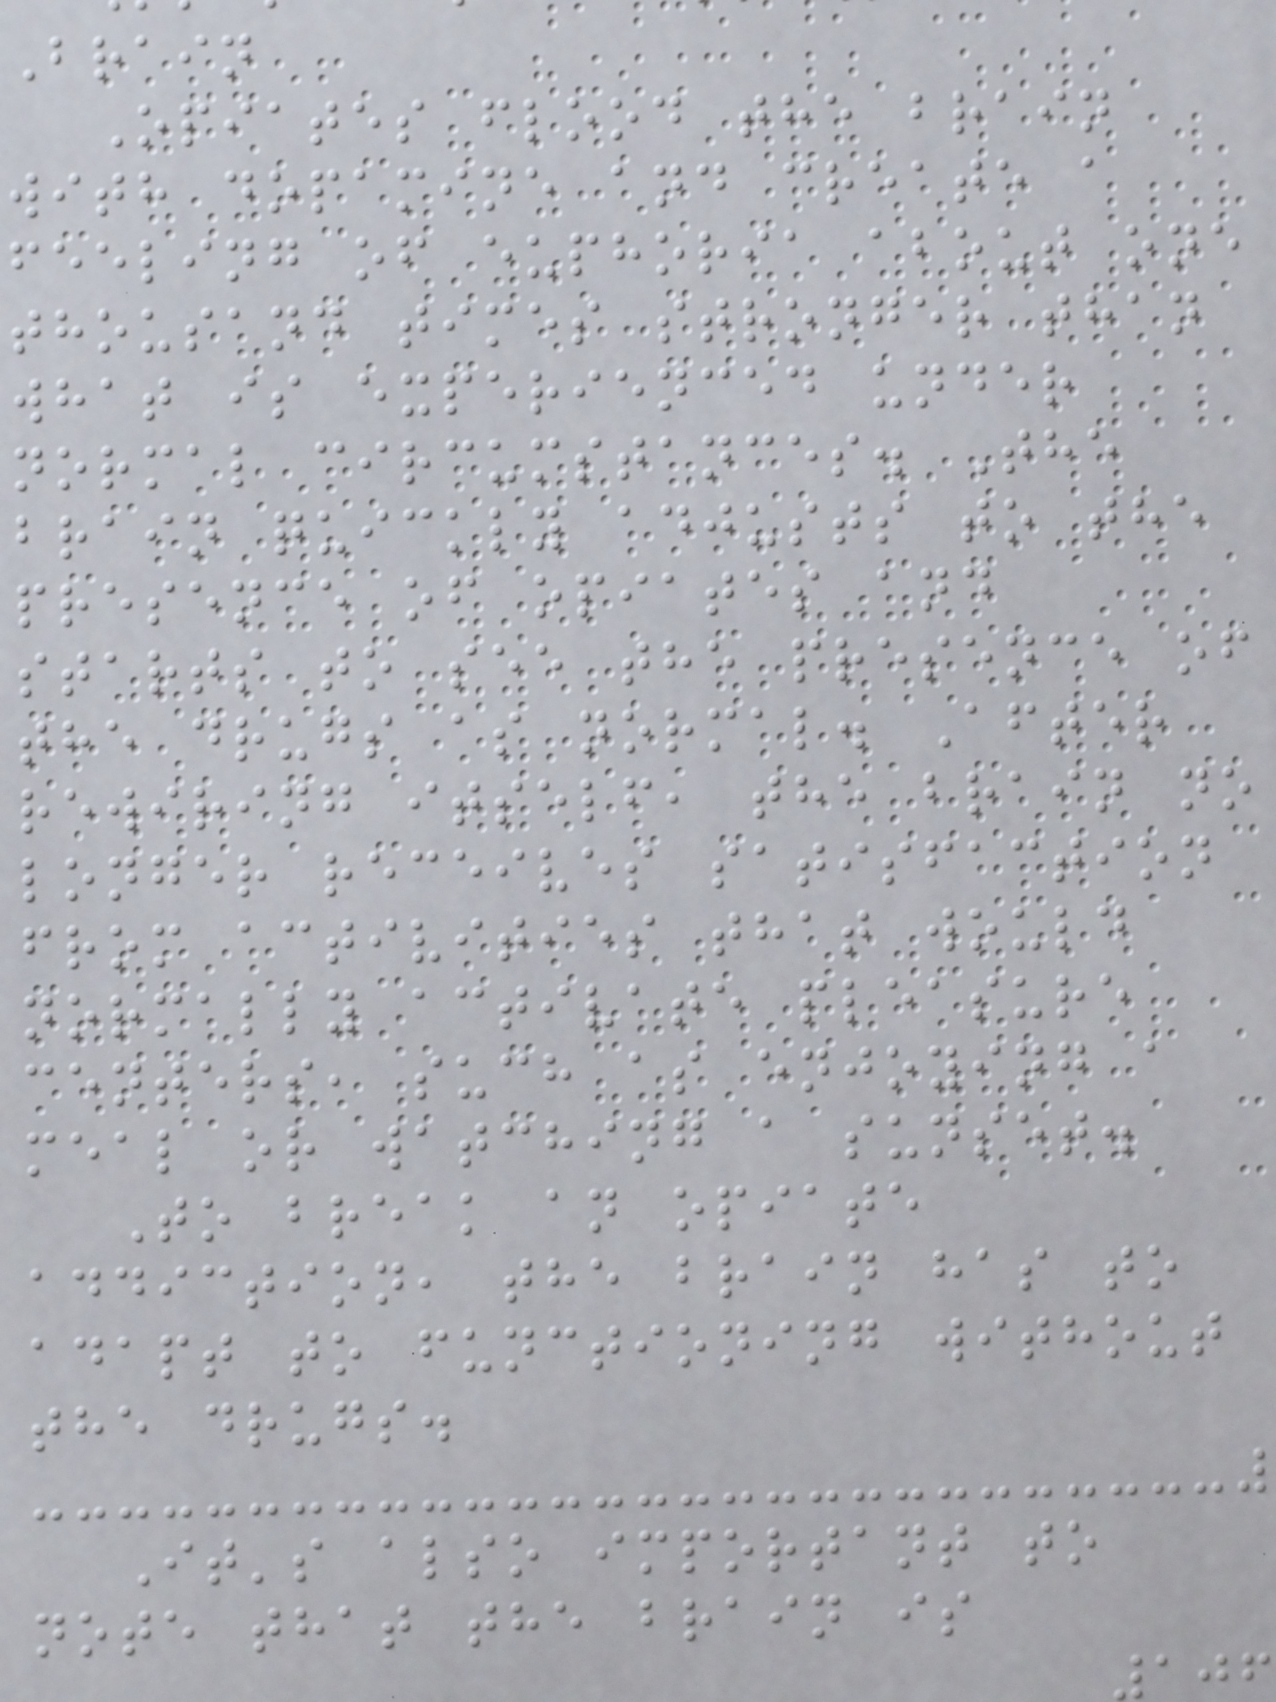Brain
Opiates flood the brain
with dopamine and create a
feeling of euphoria about one
thousand times stronger than
what is experienced under
normal circumstances. The
brain quickly adjusts to the
presence of opiates and
starts to see the presence of
the drugs as normal. After
rewiring itself, the brain no
longer receives satisfaction
from activities that would
normally activate pleasure
centers, such as enjoying a
meal or watching a sunset.
To break an opiate
addiction, the brain has to
adapt to functioning without
the drugs.
It's also important to
note that the brain is
106
